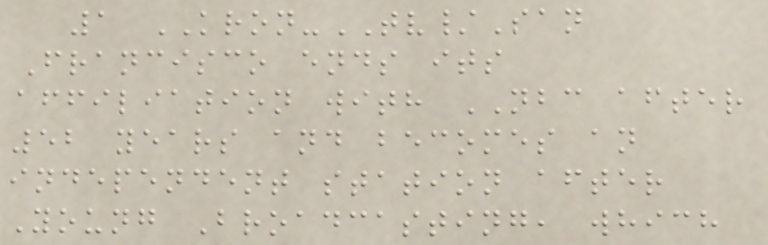1 KRON-TV/San
Francisco ends its
affiliation with NBC after
52 years and becomes an
independent station after
Young Broadcasting, which
